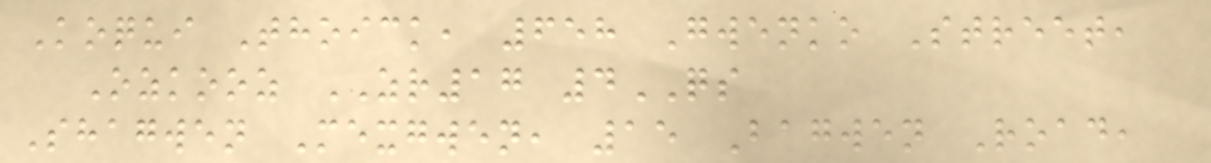Koqui Thoick, 658 Gwenko Street,
Ozkooz ZR17 4QS
Shagwen Mexgwen, 15 Bagwen Road,
